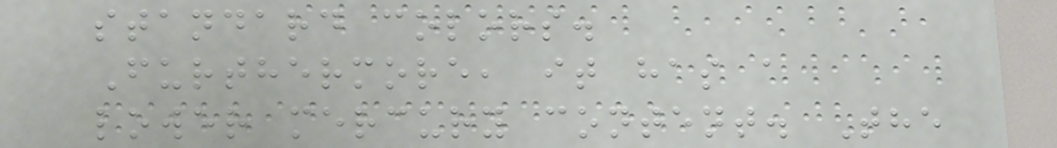standard colors.
Furthermore, it has a
lower mercury content. The
